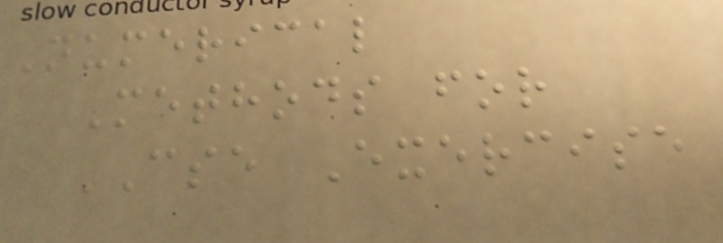Numerical
Methods for
CSE Exercise
